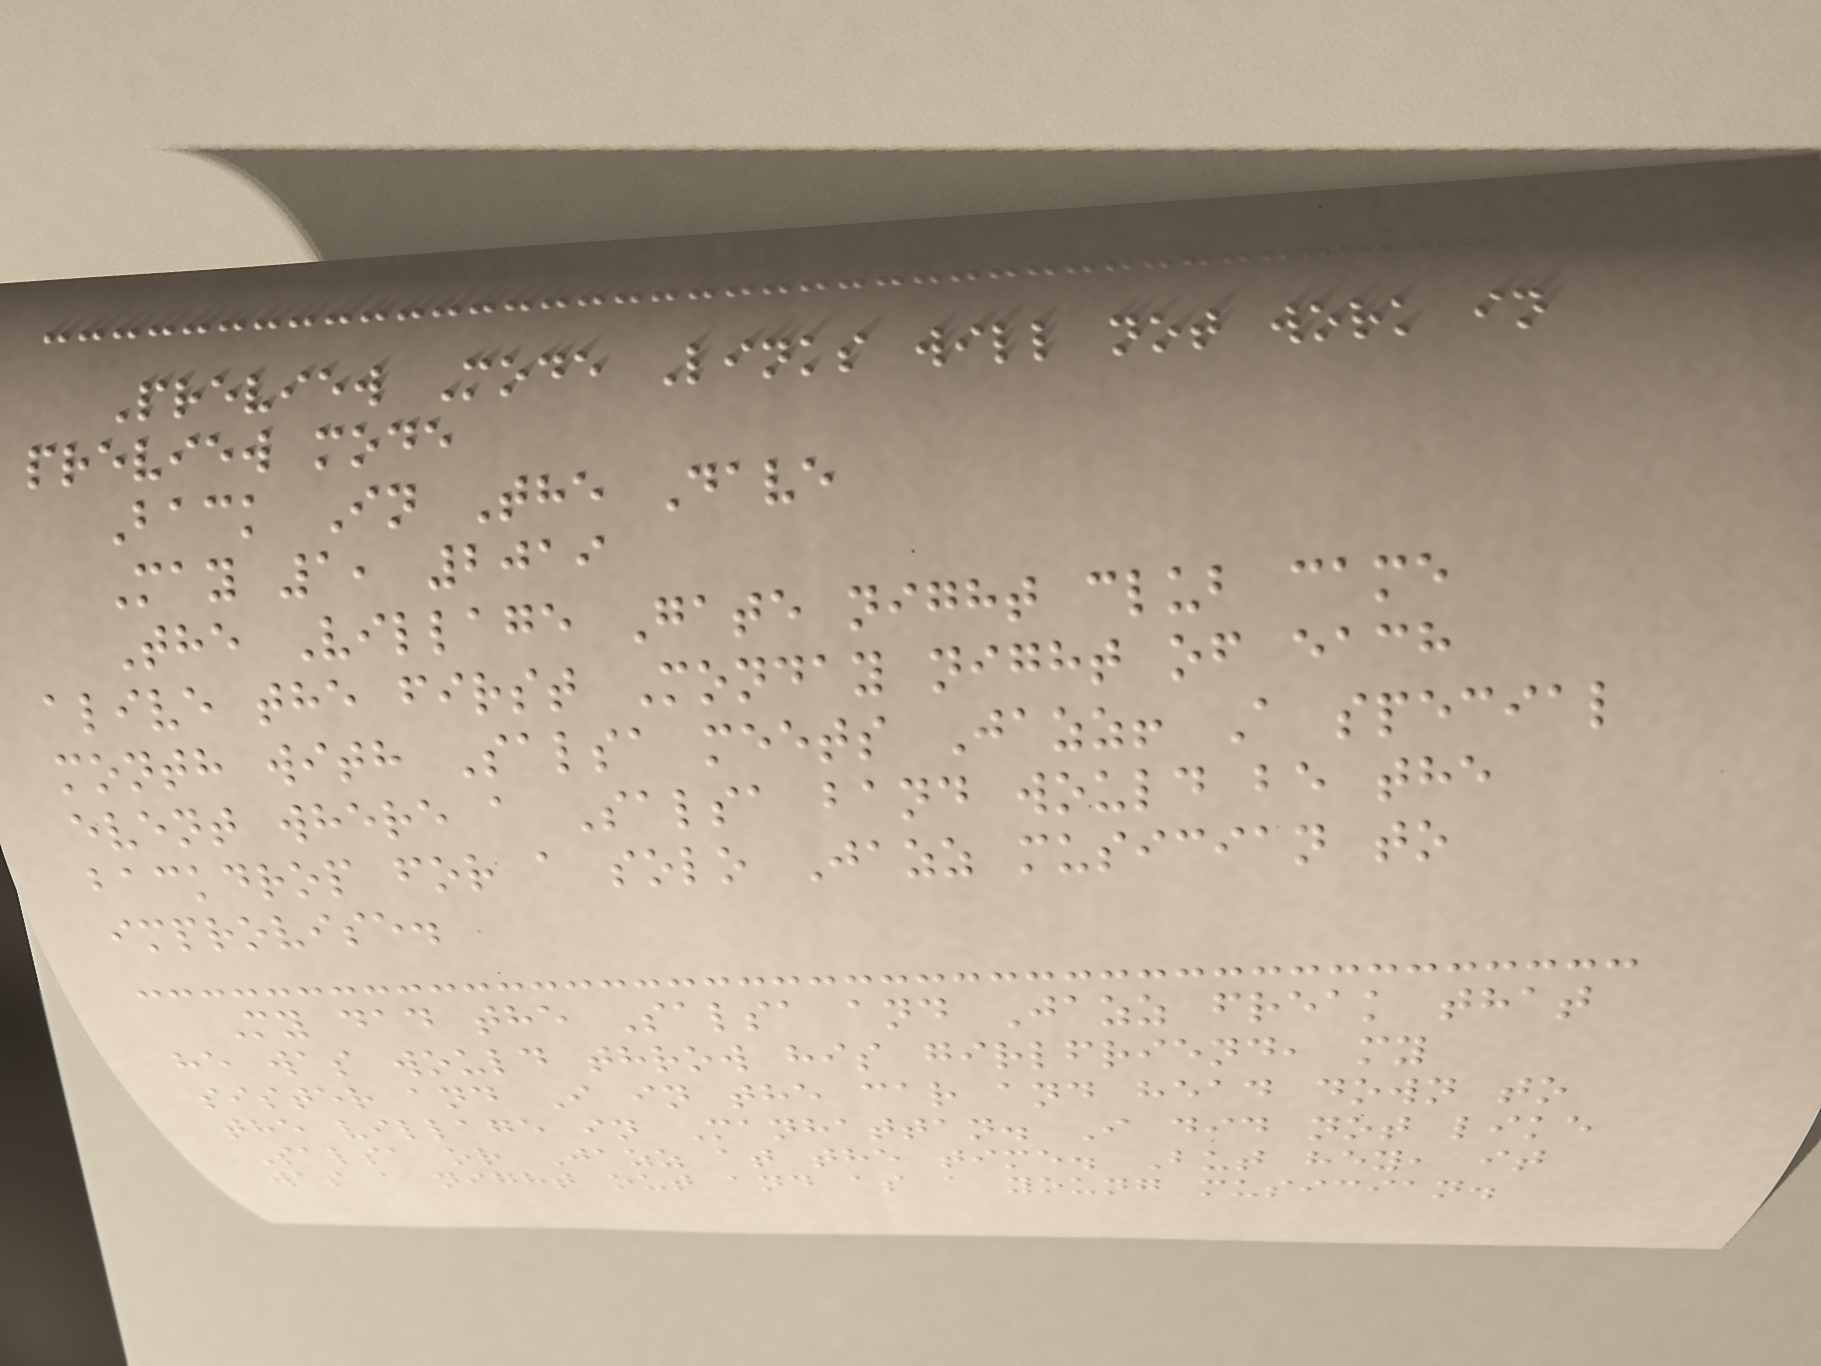Preview Mode Links will not work in
preview mode
Back In The Dave
May 1, 2019
The Village Gate night club came
alive the first Monday night of each
month with Salsa meets Jazz! A special
event where a Salsa band would be the
backdrop for a solo Jazz musician to
improvise.
My dad the Salsa and Jazz freak that
he was would throw his girlfriend, my
sister and I in the car and head down to
the village in Manhattan. I did not like
Salsa or Jazz at the time. But hey, it
was a night out and as a young musician.
